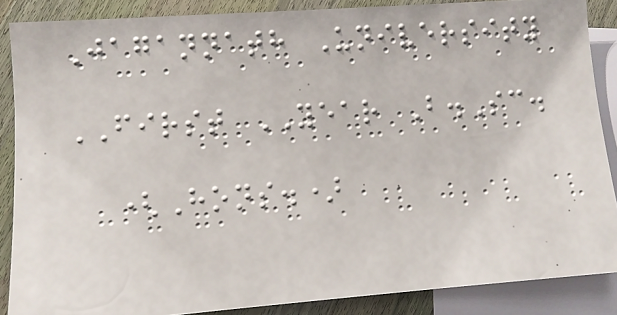Jagannath University
FIRST YEAR B.Sc.
(Hons.)
